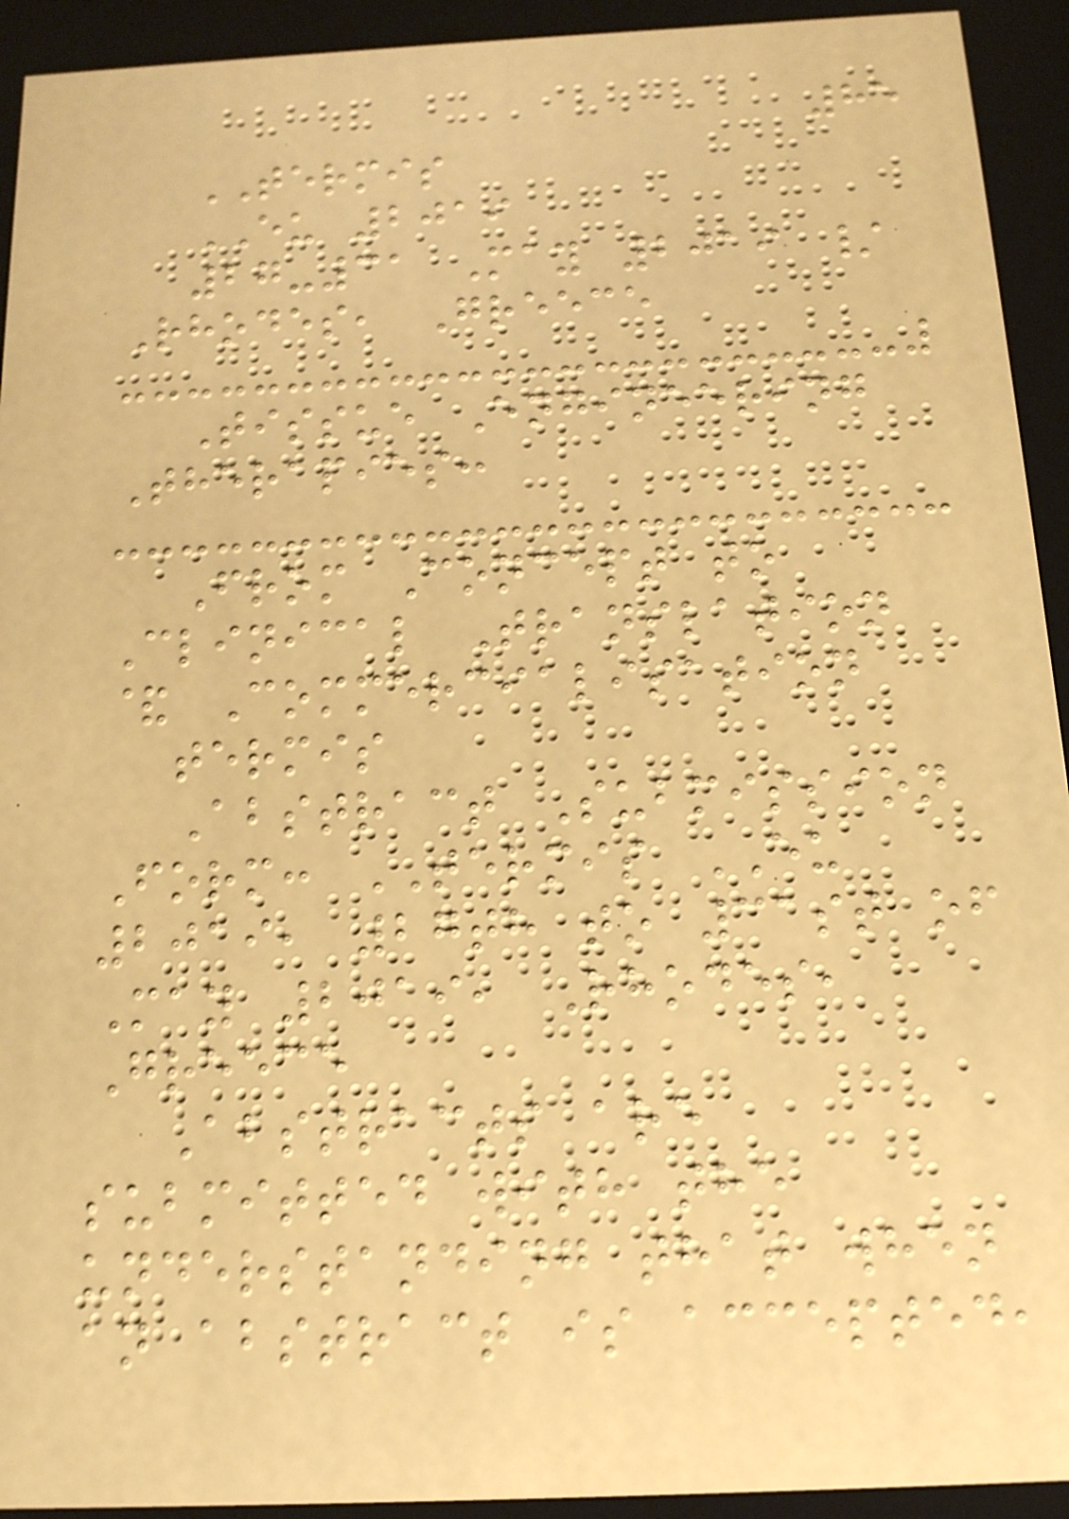85
TERMIS
EU 2019
27-31 May 2019 /
Rhodes, Greece
Tissue Engineering
Therapies:
From Concept to
Clinical Translation
& Commercialisation
termis
Abstract Submission
Form: TERMIS EU
2019, 27th to 31st of
May 2019, Rhodes,
Greece
Abstracts are
submitted with the
understanding that when
an abstract is accepted,
